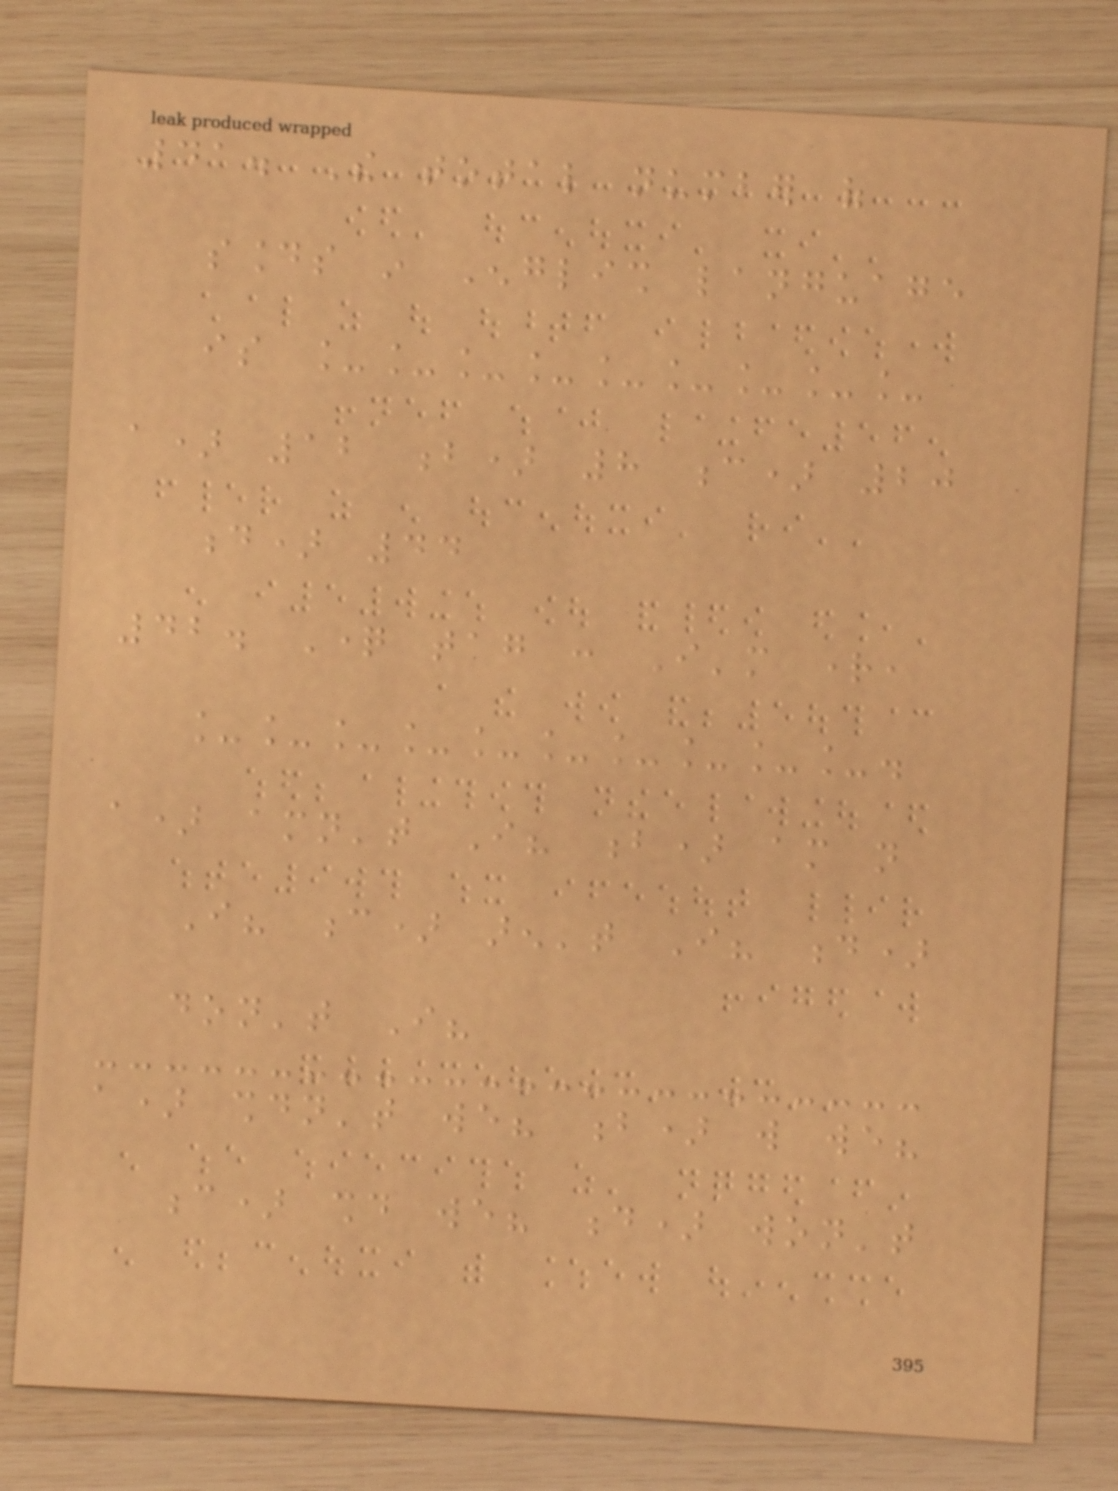41. The total number of
sounds in English language
is _________
a) 12 b) 8 c) 20
d) 44
42. Question tag : I'm right,
__________.
a) amn't I? b) am not
I? c) aren't I? d)
don't I?
a) shouldn't we? b) will we?
c) should we? d) won't
